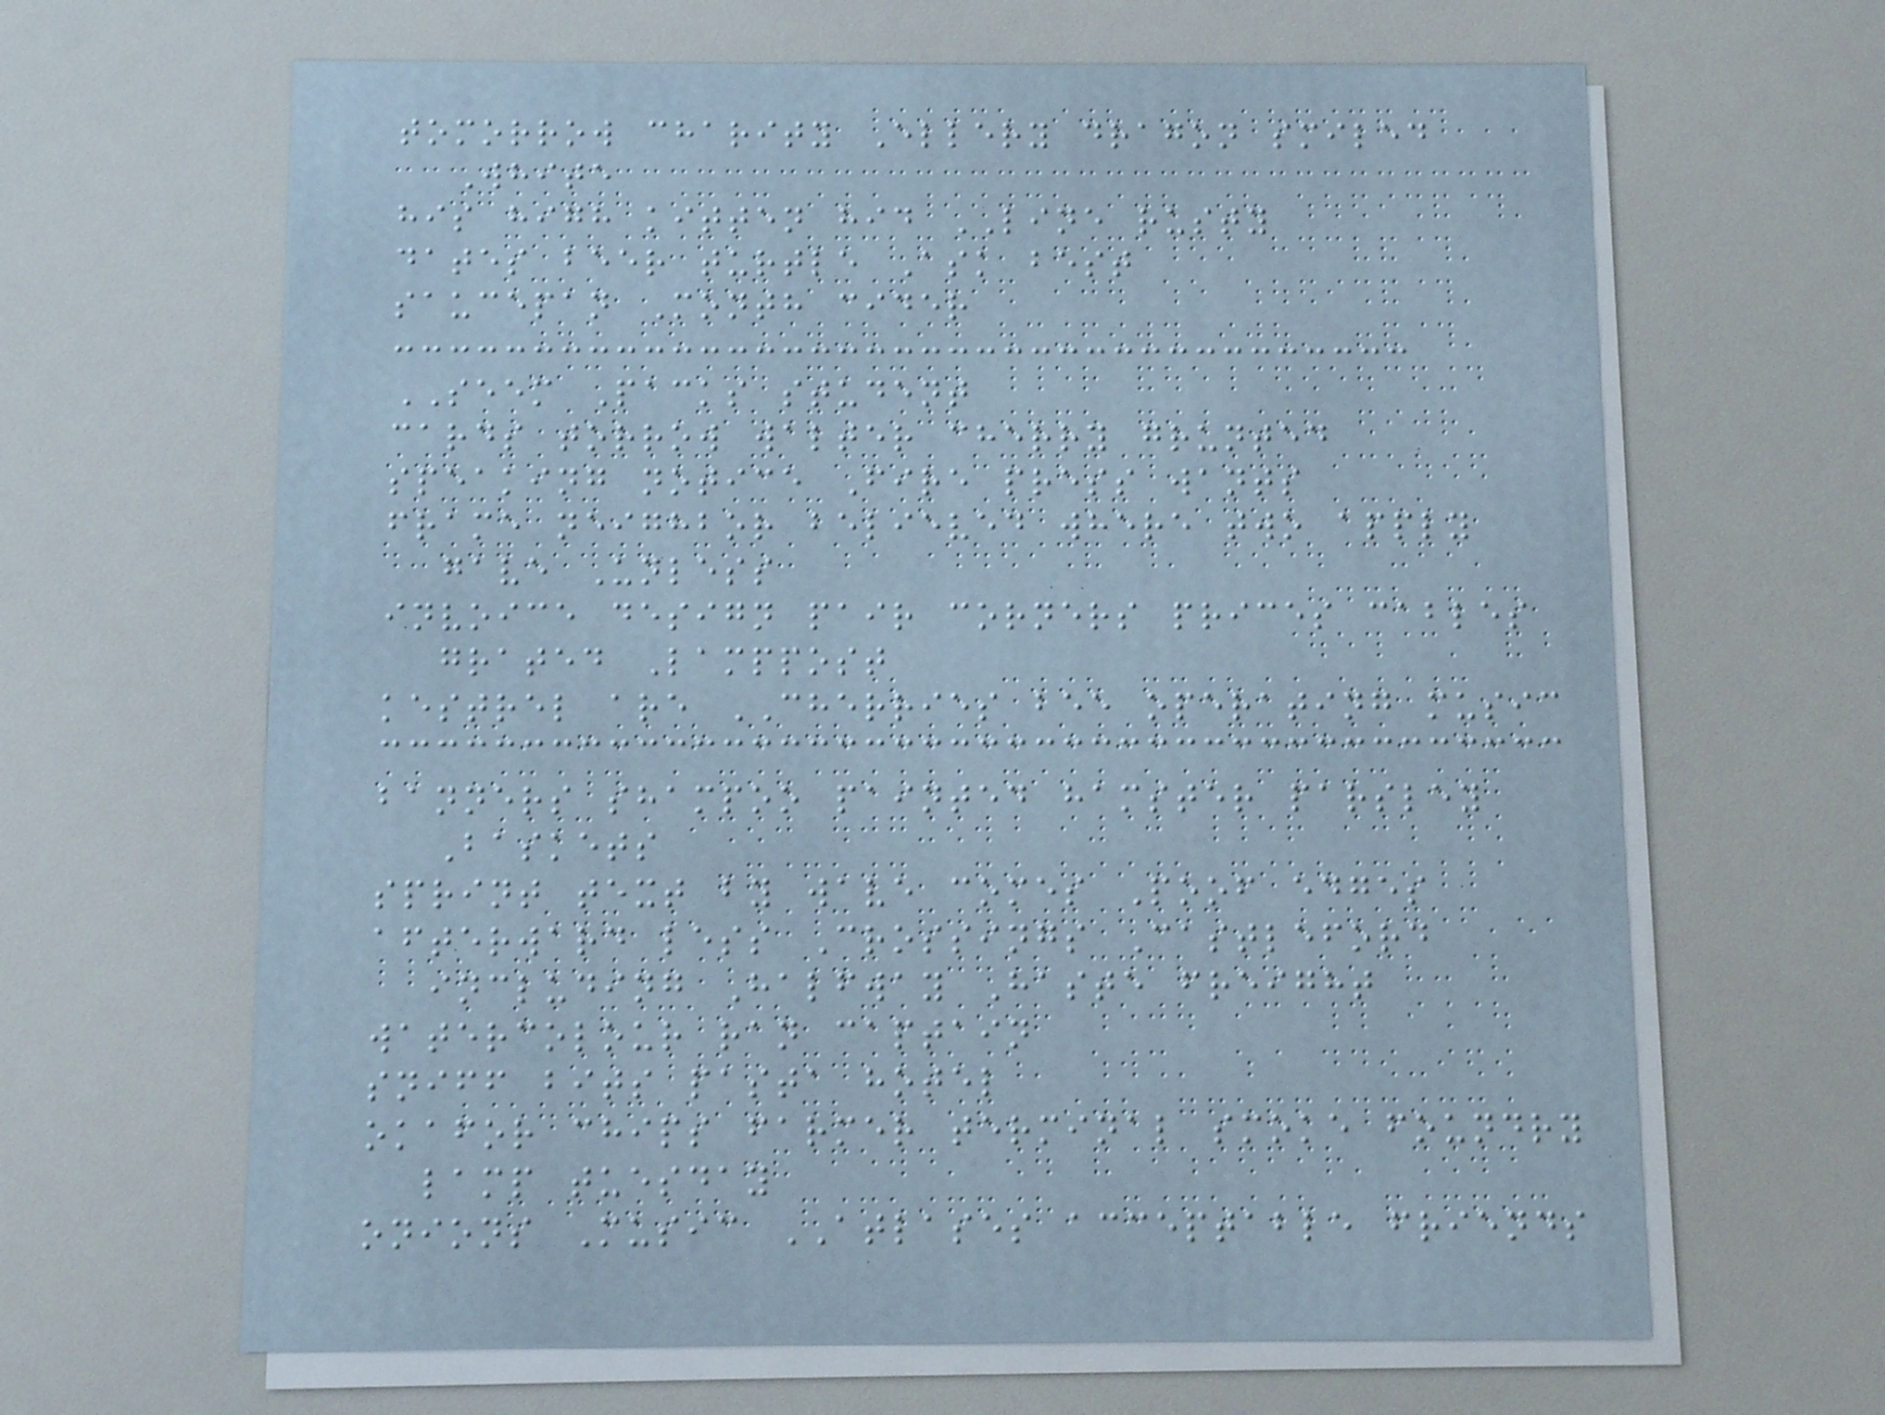tomorrow charity Ellery dragon smiled
White
his high kitten hid LINE rusty
dates beer turtle Ask best
saucepan Month cider
SEEM Packs student
cards torrow walter cherry grunted
speaking notice Fire press wants
frame neighbor believed where two apply
gave Unless
invoice design pair corners prices cables
grated Lamppost
kestrel are CHERRIES bee operating music
banners shampoo painted hamster parsley
Baskets
sprint text by wave comes Poof edges
afterward less Crossings Castleford
including Halfway Haste freight
watercolour ran captain
sniff bits pasta hotel
okafor chips farmer terminal smoke foundry
lamp tuesday
onions Music ATLASES acceptable friends
